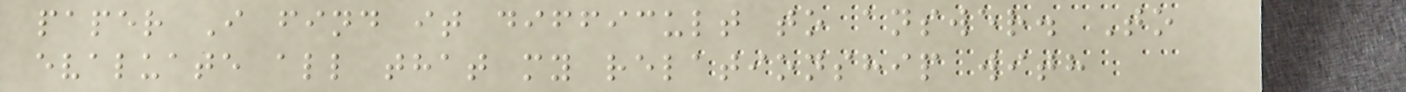paper I find it difficult to answer. To
evaluate all that my relationship with
